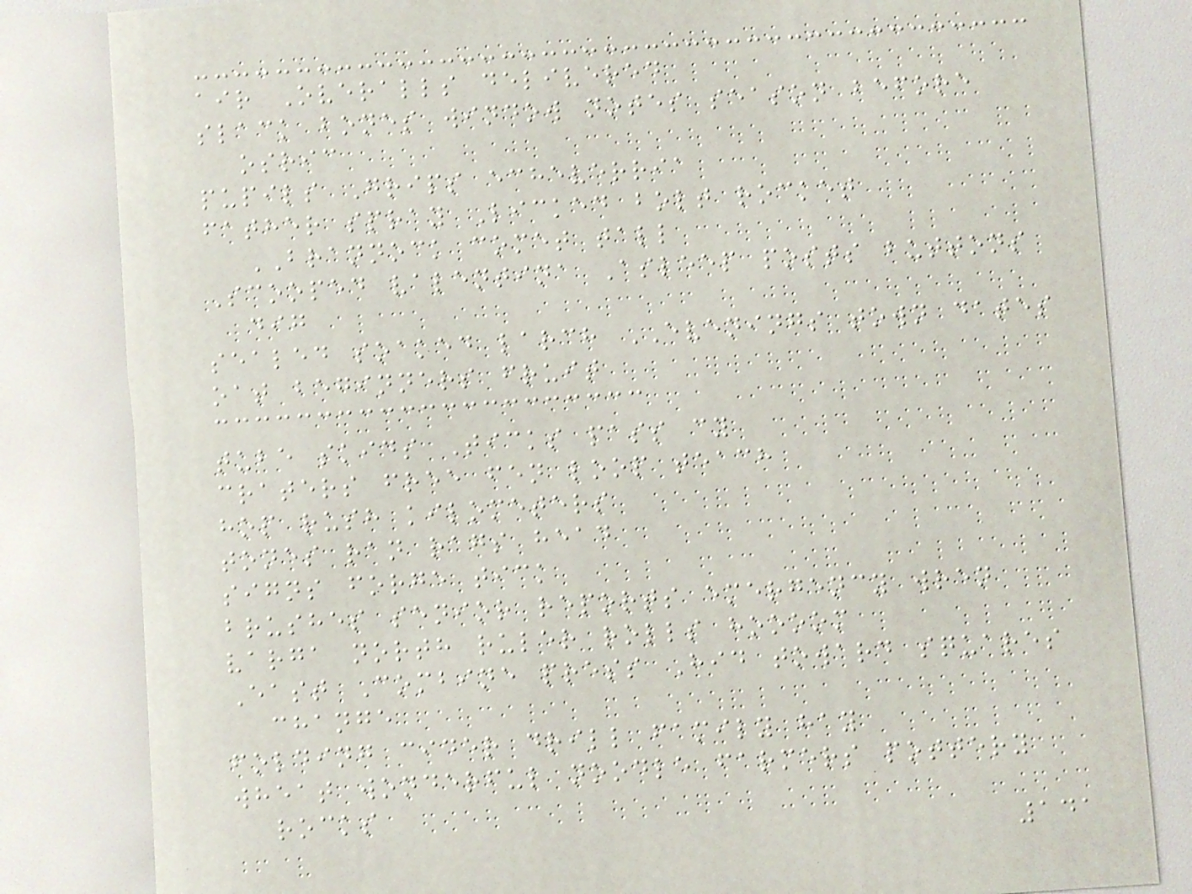air Overalls delivered
slack bones window notes season before
osric
pupils Grips echeverria
father spray Licked bolt rocket
BRANNOCK comet tall
Scooped valentina Asleep posts buttons
dig
sealed soaked larch EVENINGS town dates
oat beginners fruit
tube skids Ticks pass cy
craters free fen loop teach
hop rush kilometers
tones ran rags head
signs forge tick
brushes senior reports emergency wren
varga north ruler rolls hoooom
East Combine press Hid toward squares
change
folding cider drill family hay
wheat wonderful noodle farmers pottery
rocks
141
